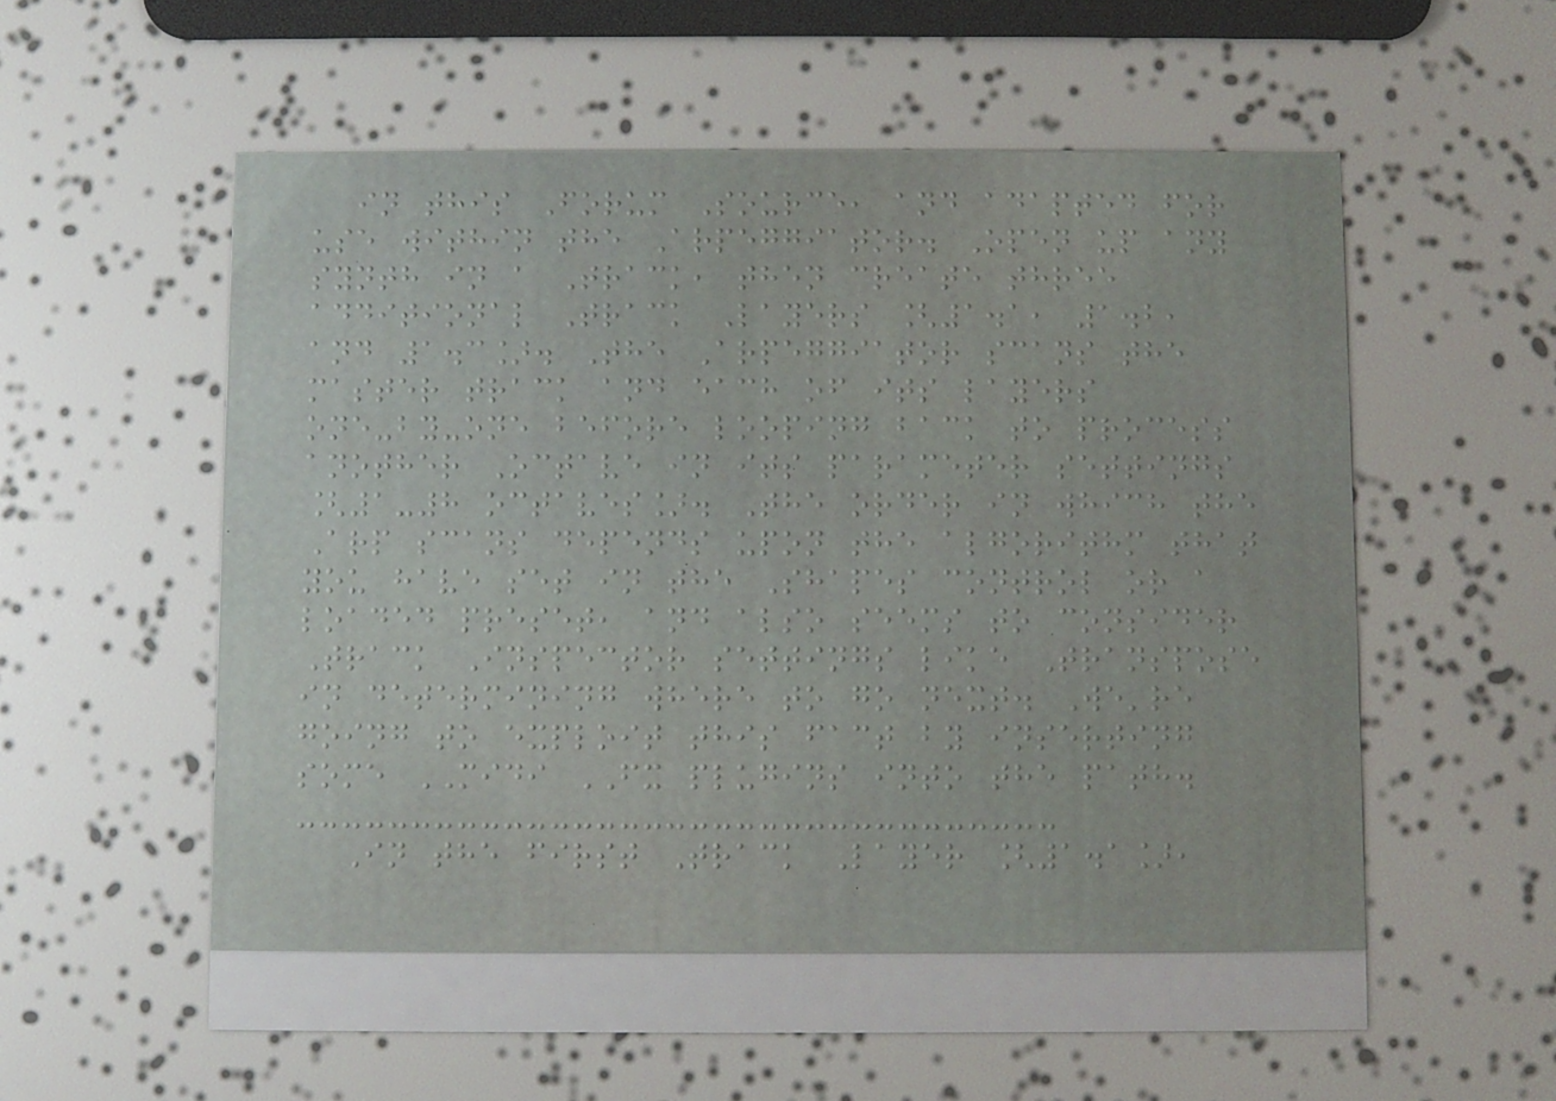in this Forum Source, and adapted for
use within the Arpeggiator. Open up any
synth in a Track, then create three
additional Track Layers [1.1, 1.2,
and 1.3]. The Arpeggiator scans the
master track and each of its layers
one-by-one before looping back to process
another Octave in its parameter settings
[1-8 octaves]. The order in which the
Arp scans depends upon the algorithm that
you have set in the Shapes control or a
loaded preset, and also seems to consider
Track Inspector settings like Transpose
in determining where to go next. We're
going to exploit this fact by inserting
some MIDI FX plugins into the path.
In the first Track Layer [1.1],
